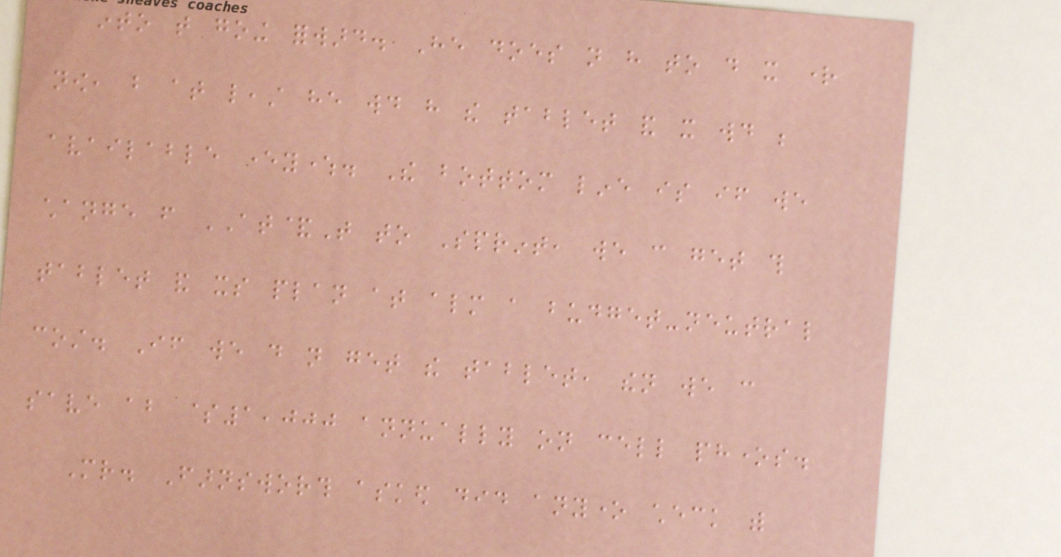into that going forward. He does not have to do it right
now, but at least he would have the tablet and it would be
available everywhere. The bottom line is if we
change from AT&T to Sprint, we can get this
tablet and its plan at almost a budget-neutral
cost. If we do not get the tablet, then we can
save about $1,000 annually on cell phones.
Mr. Farnsworth asked did anyone check with
